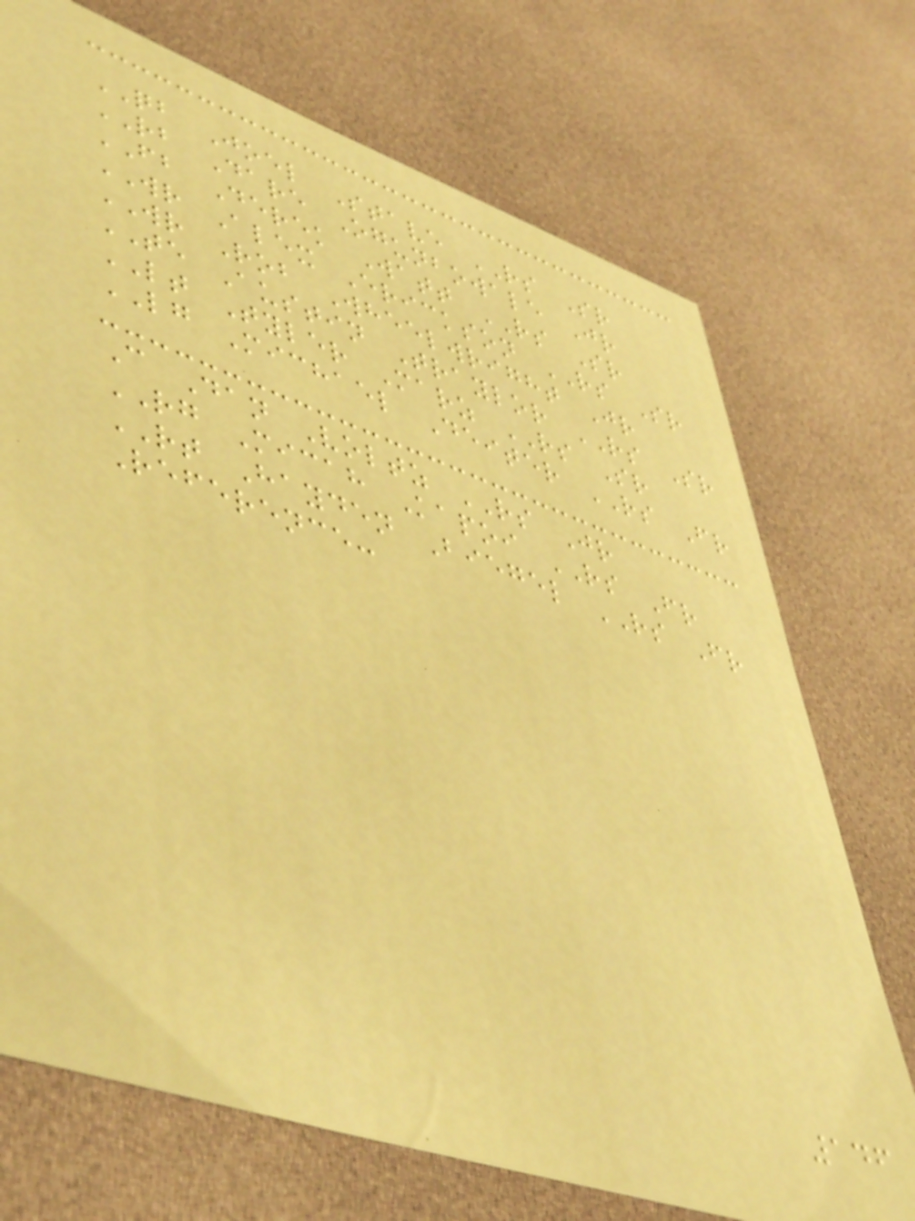QB Joel Stave RS Sr
RB Dare Ogunbowale Jr
FB Derek Watt RS Sr
WR Alex Erickson RS Sr
WR Rob Wheelwright Jr
TE Austin Traylor RS Sr
LT Tyler Marz RS Sr
LG Michael Deiter RS Fr
C Dan Voltz RS Jr
RG Micah Kapoi RS Fr
RT Hayden Biegel RS Fr
Reference:
146
